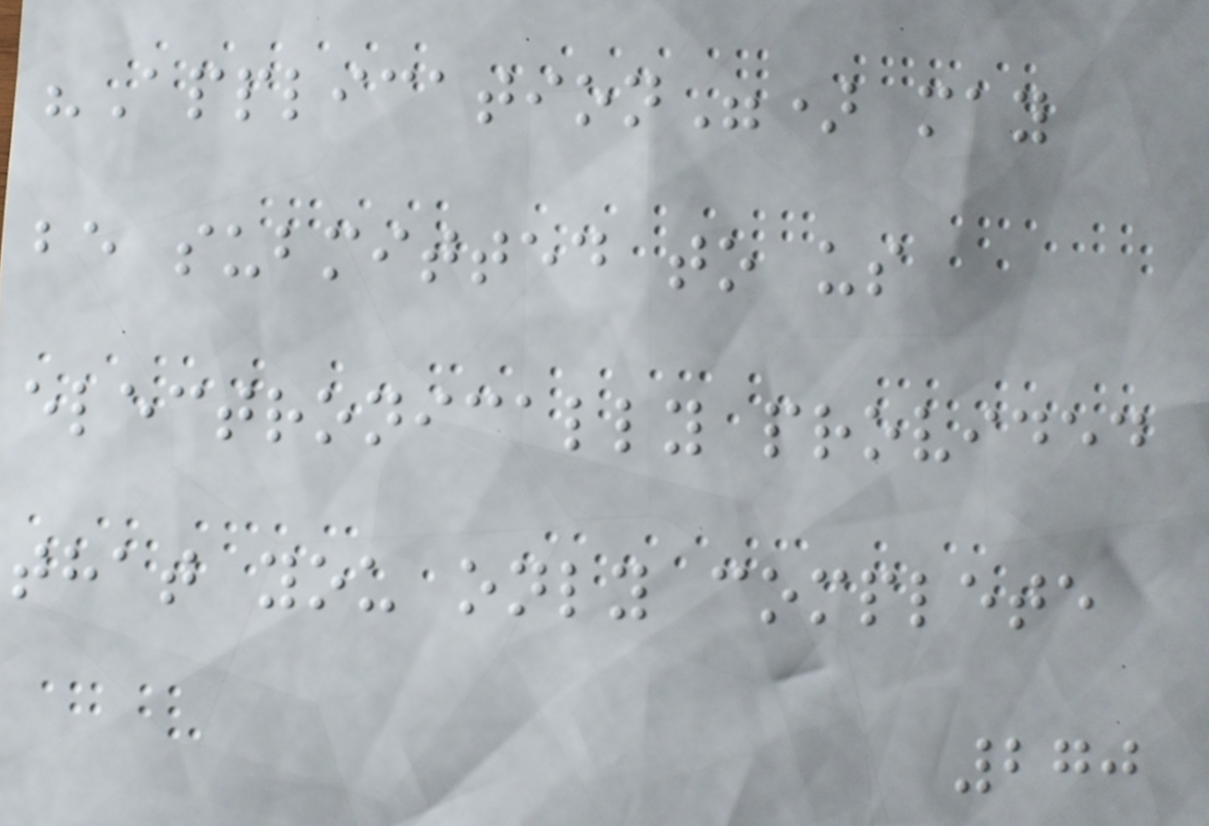"Application") may
be submitted to us
electronically provided
that you only complete
270
